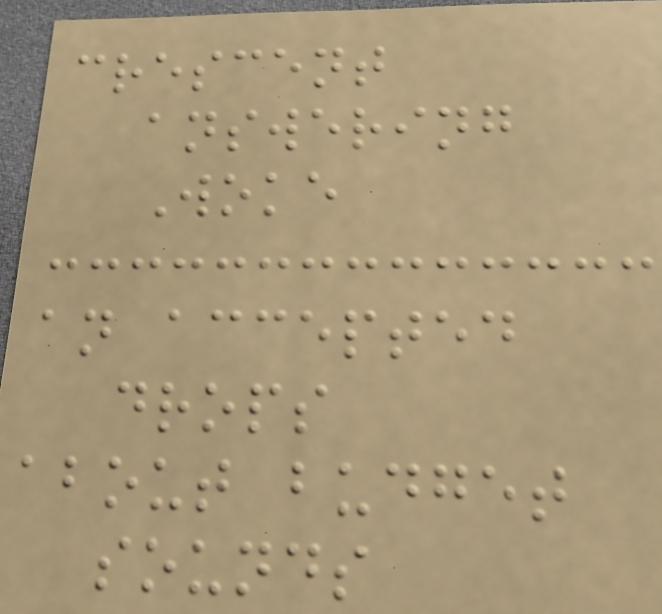crescent
answering
Woke
an accepted
drops
about budget
sounds
